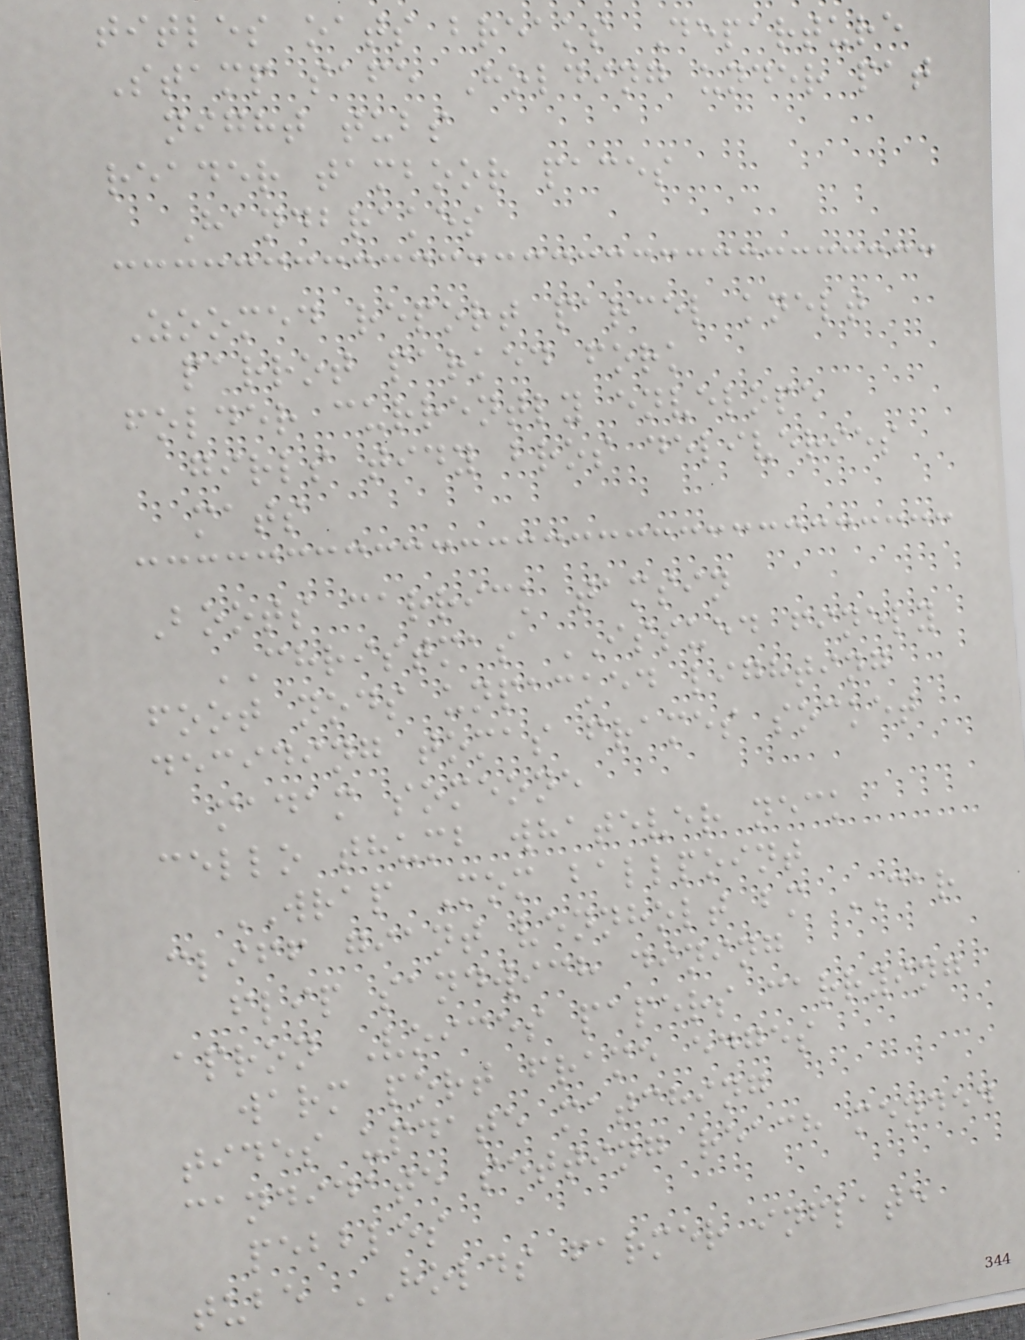titles oats breaks Departure
Stamp safe Holding under pat
night tubs
reader tamboor paces
Handbrakes
Zoomed report parcel knelt
parrot parked fork
folder currently envelope
girls tidy bros deliveries
mats
Boots carrick tamsin
CHRISTMAS ISSUED finely
foot nods unpacked lighting
deciding tomas frames socket
madam someone
cello thumb whatever neck
WRAP Mom ballpoint
cliff giant vennholt bm CAR
flip sandwich dining
apron Voices papers carrying
warm port frame edges
tides update matching
candidate setting reach mended
pebbles
tube HOLDS farmer inflate
